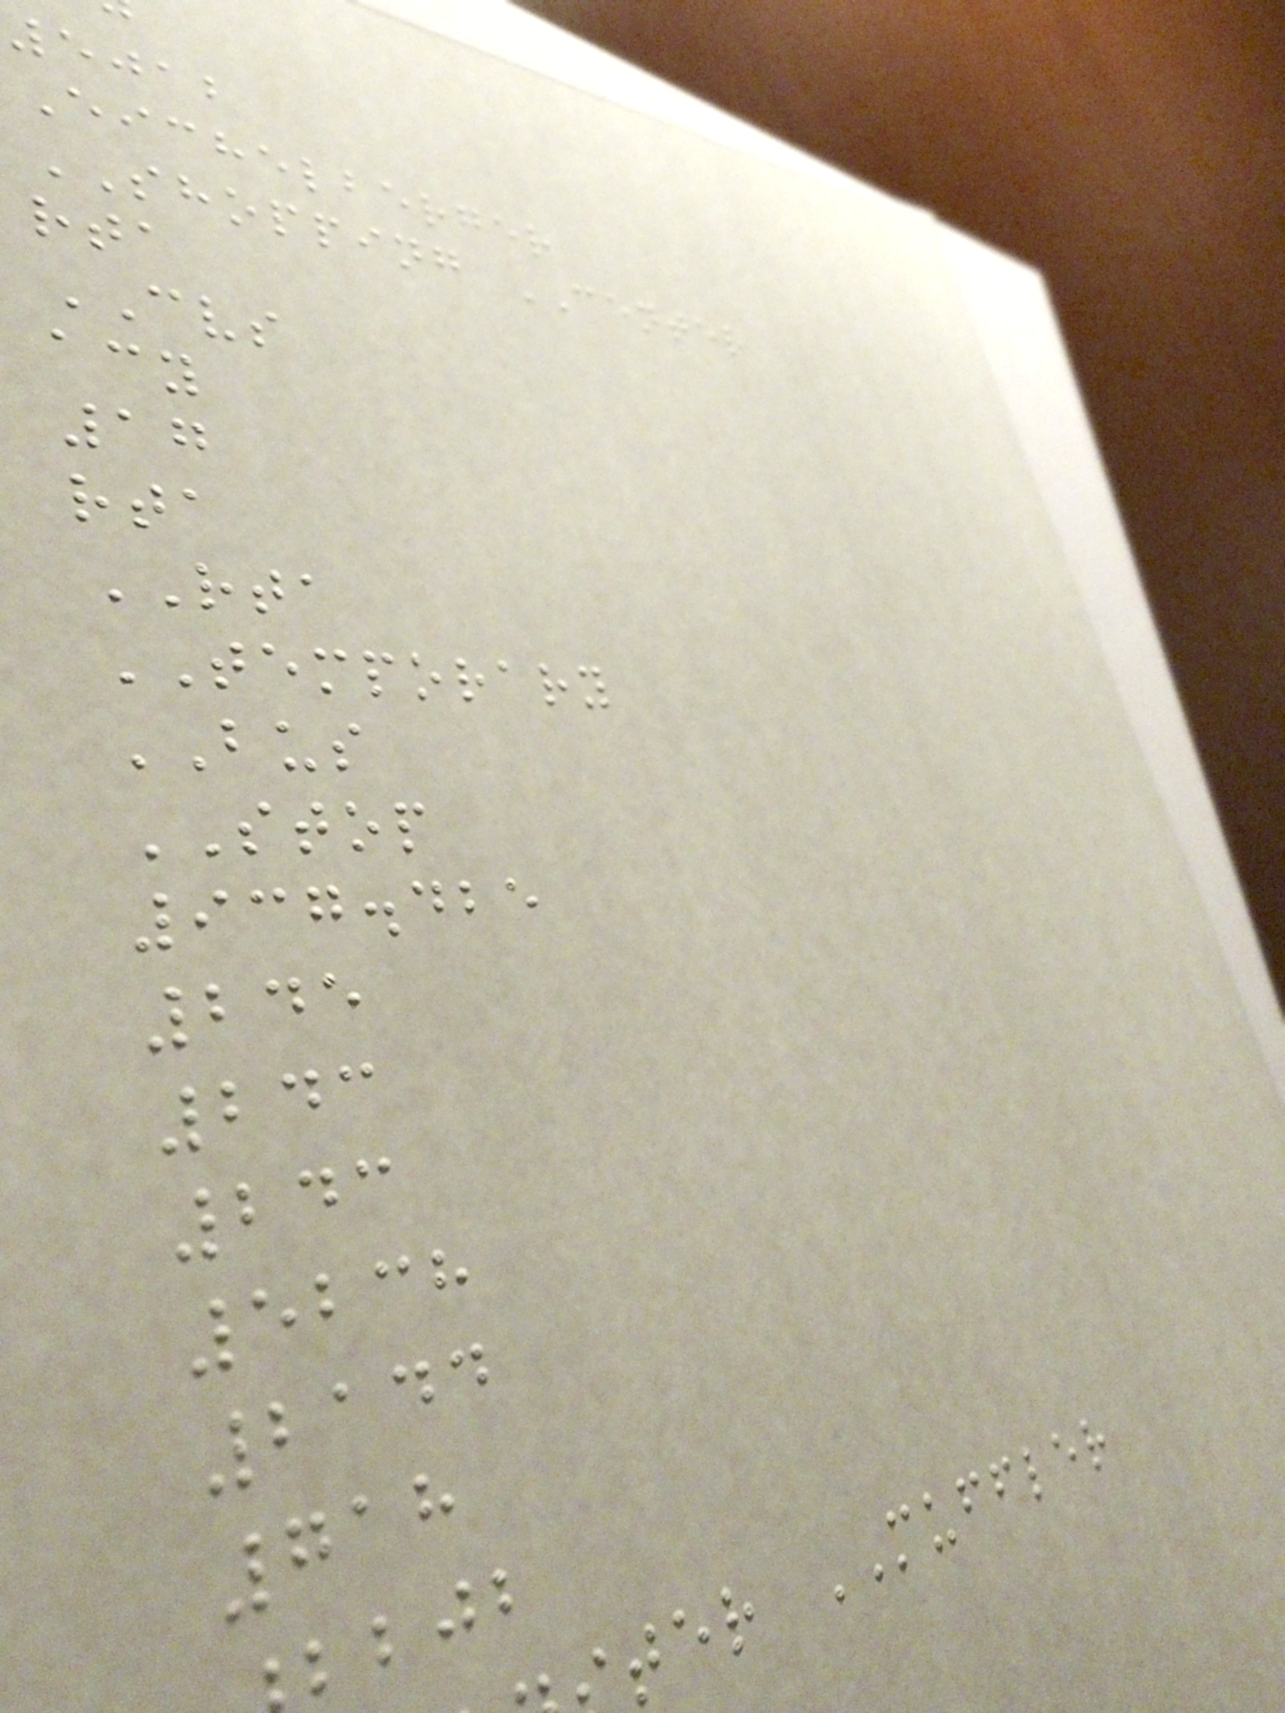5012
Eichelberger
SHOPPING CENTER
rta
CVS
acy
17
rta
RTA
TEMPORARY
BUS
STOP
937.425
245
243
243
5238
2144
718
ter MUFFLER
